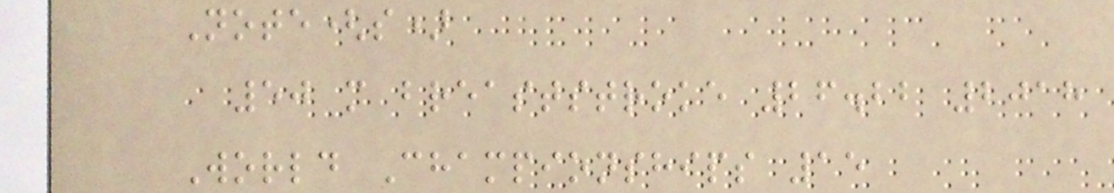Note(s)
50 m breaststroke 26.22 2018
World Championships 15
